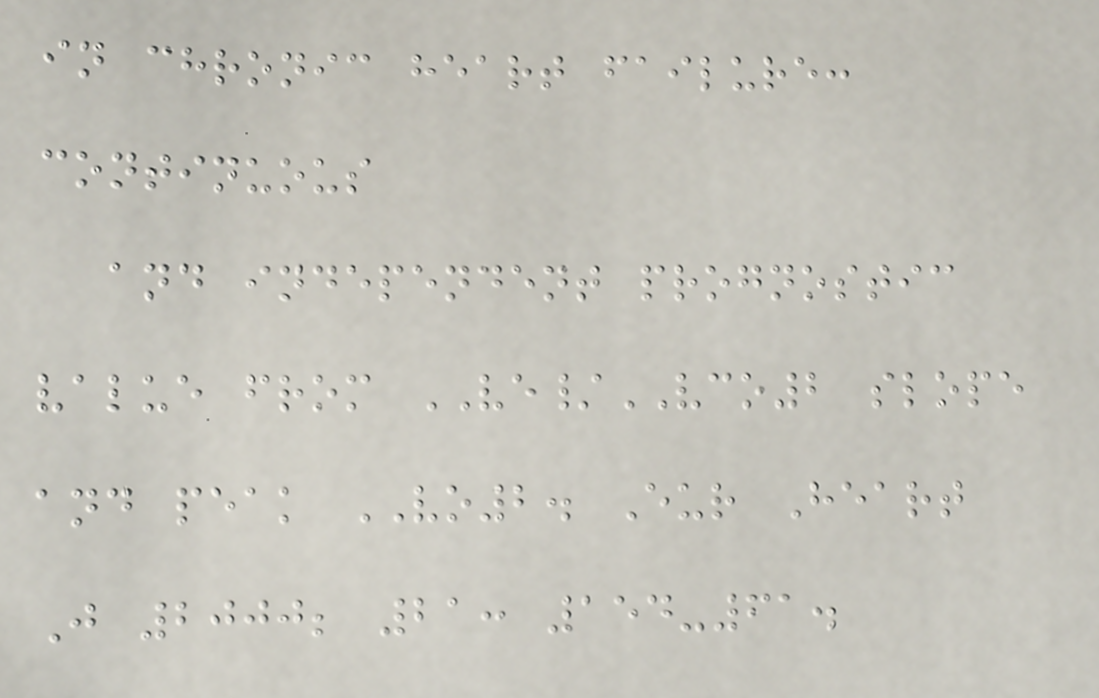in chronic heart failure:
continuous
and independent prognostic
value from VE/VCO2 slope
and peak VO2. Eur Heart
J 2000; 21: 154-61.
